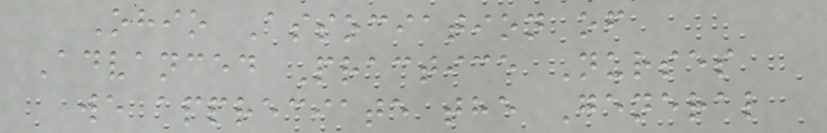Ohio Association of
Advanced Practice Nurses
we appreciate the General
